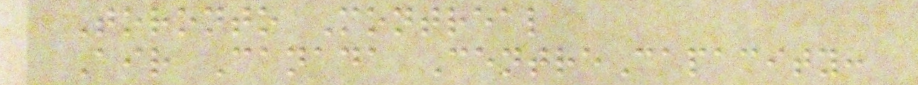Toronto Montreal
Air Canada CentreCapacity:
